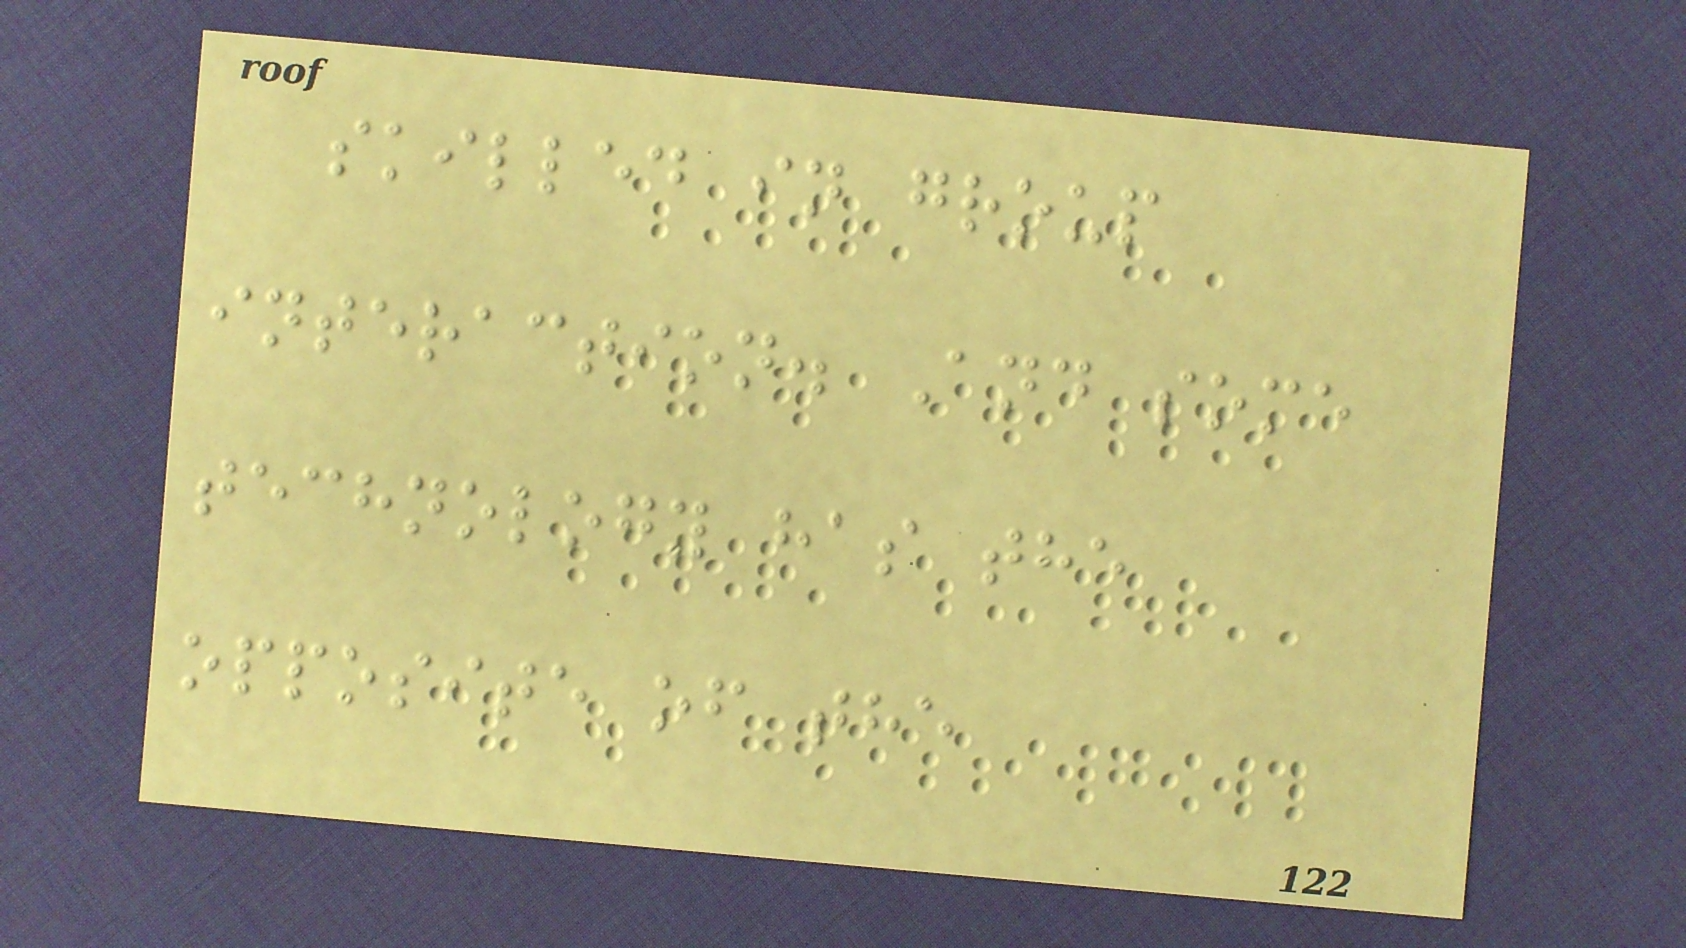skilled in group
interaction. And some
technology has the
opposite of the
